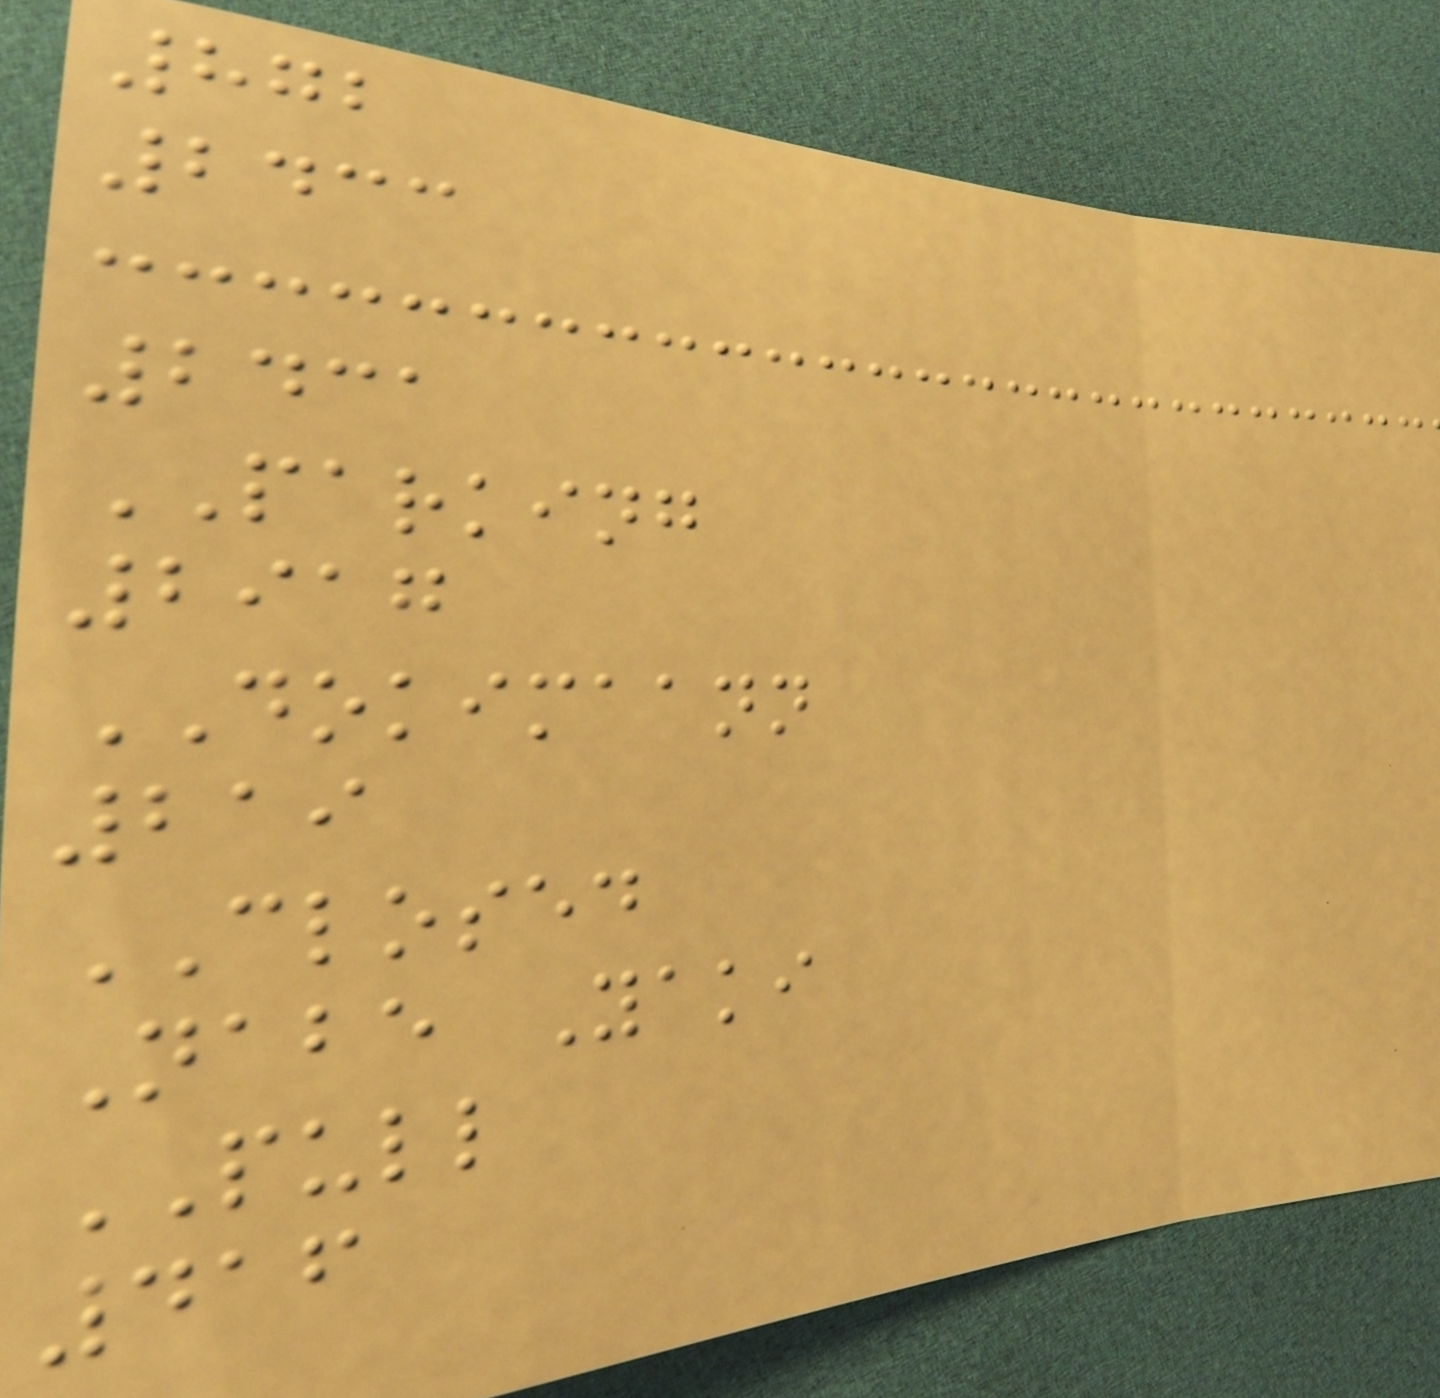872
2433
2431
PARKING
2917
DOKIMAANN
219
CLOSED
Nabe Yaki
PULL
416
